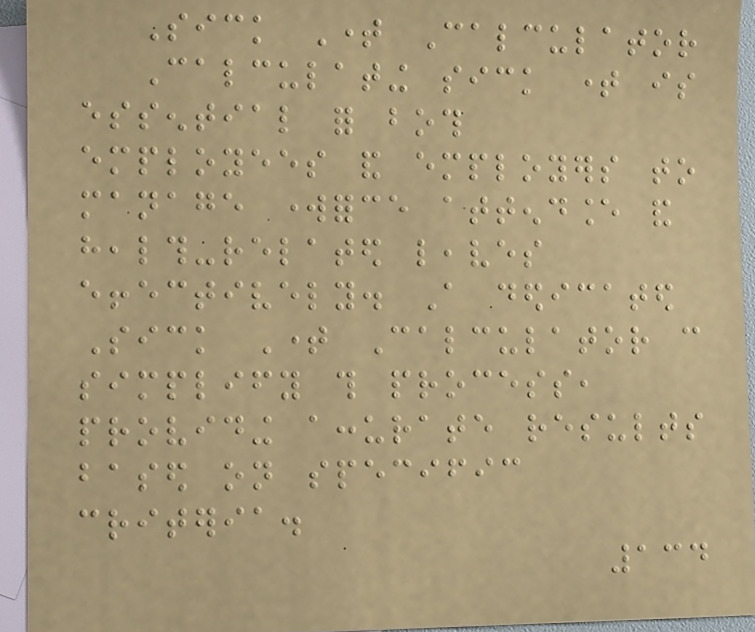Sick Time Calculator
Calculating sick time is
essential for both
employees and employers to
manage workforce attendance and
health-related leaves
effectively. A dedicated
Sick Time Calculator can
simplify this process,
providing accurate results
based on specific
criteria.
134
